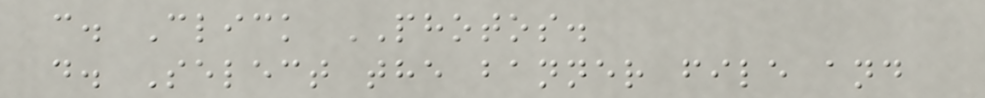c. Click PHOTOS.
d. Select the banner file and
